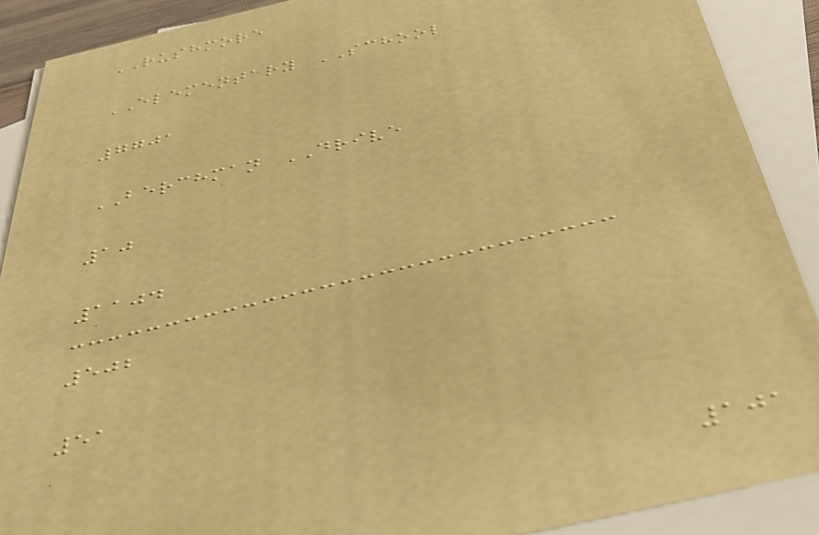RUSHMORE
ELEMENTARY SCHOOL
7701
BERCHMAN DRIVE
10
1104
502
51
101
